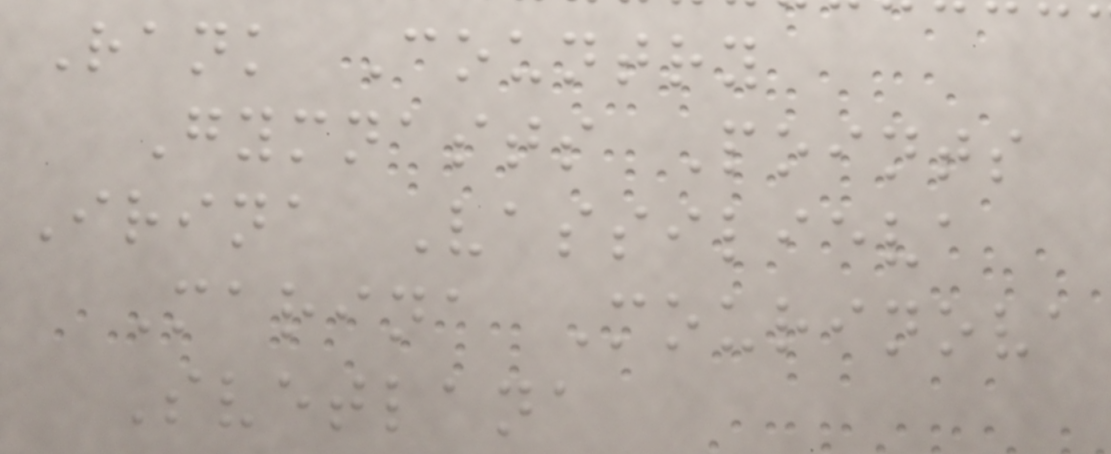Rank Country
Gymnasts Points
Irina Vassilieva
Marina Mourinova
Svetlana
